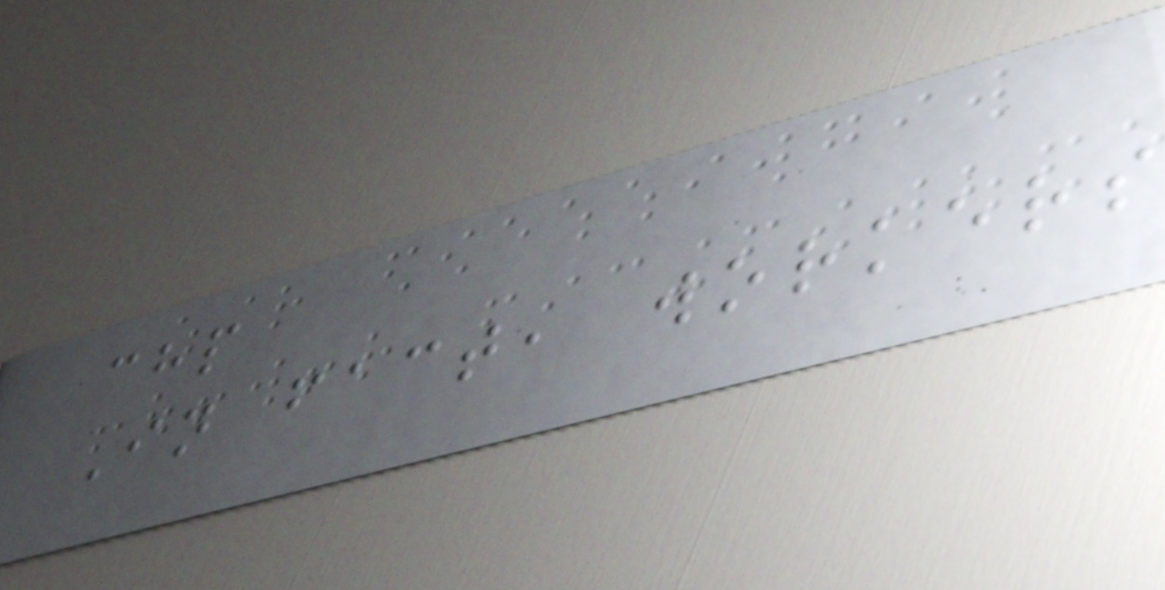chp
In fact, workers
